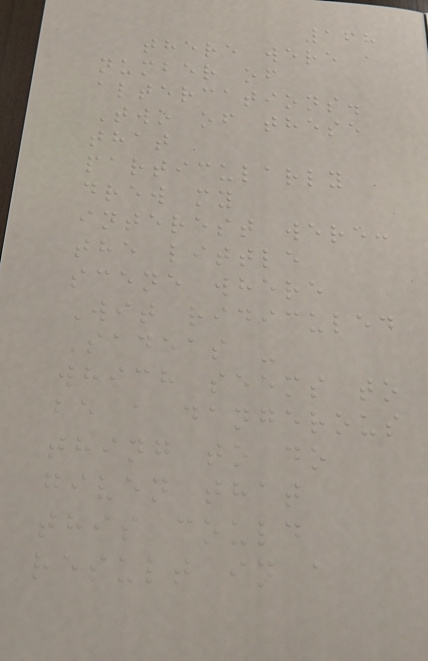168
there were a
number of
altercations.
Two of these
that
particularly
drew my
interest were:
the little
scene where
Wit ridiculed
Sadeas -
which seems to
be a dangerous
thing to do
given that
this could
result in a
